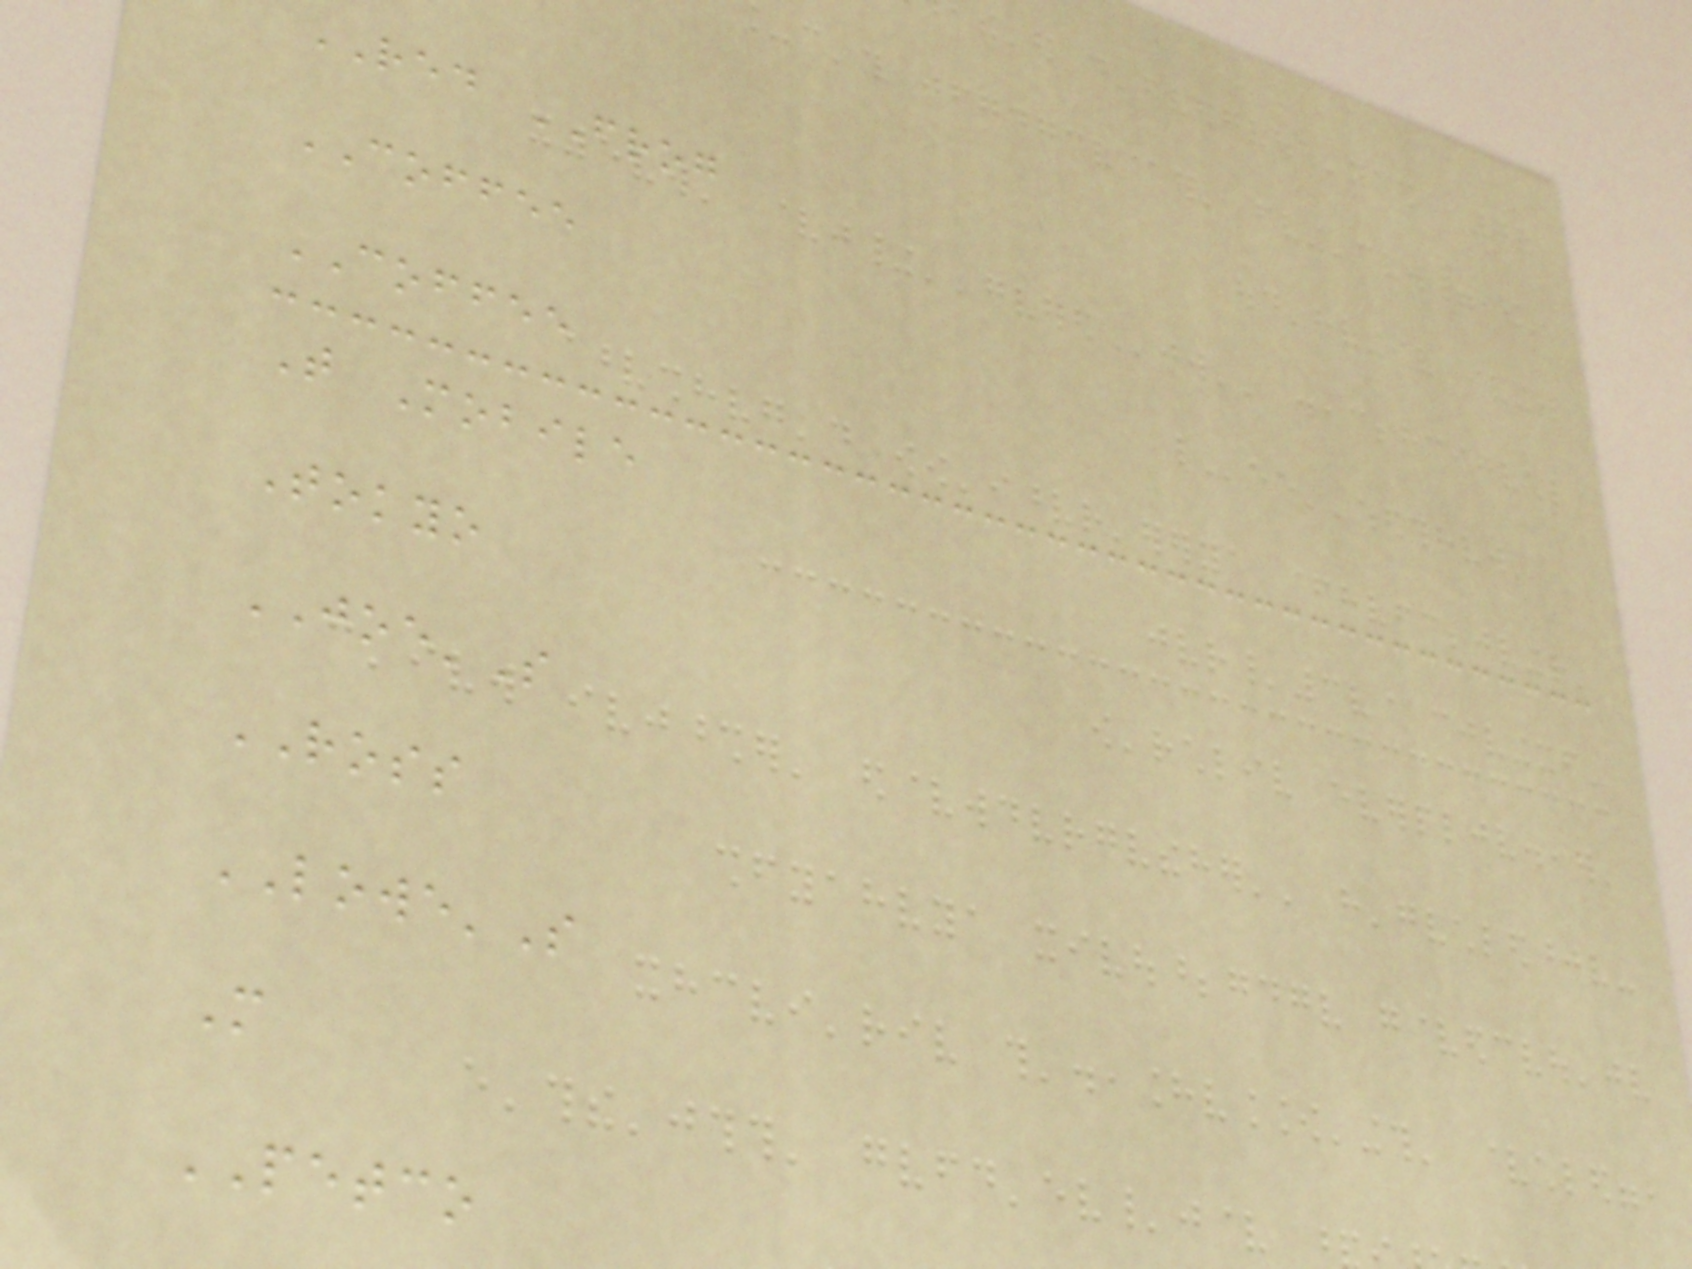RED FROG
COFFEE
COFFEE
T Mobile
Tokyo
JOE'S
ROSS
LOWE'S
M
PETCO
